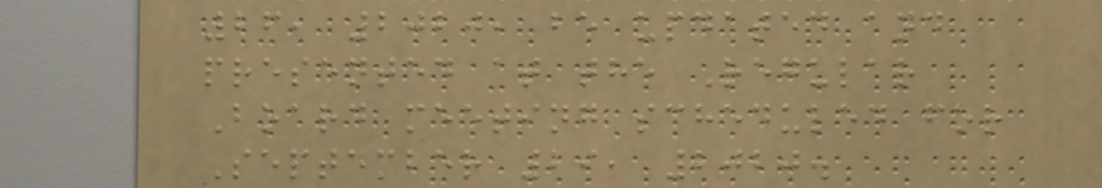26, 2020, be updated and
presented at the Regular
Board meeting scheduled for
September 29, 2020.
